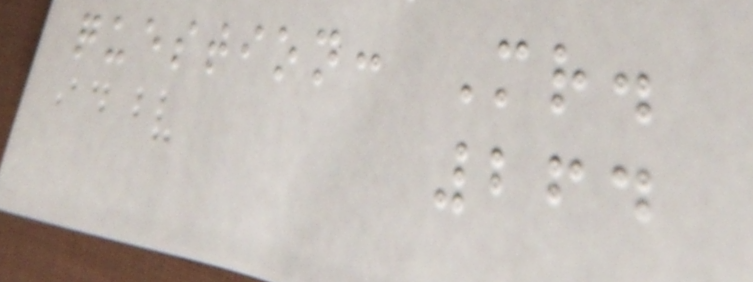question: Mr.
264
